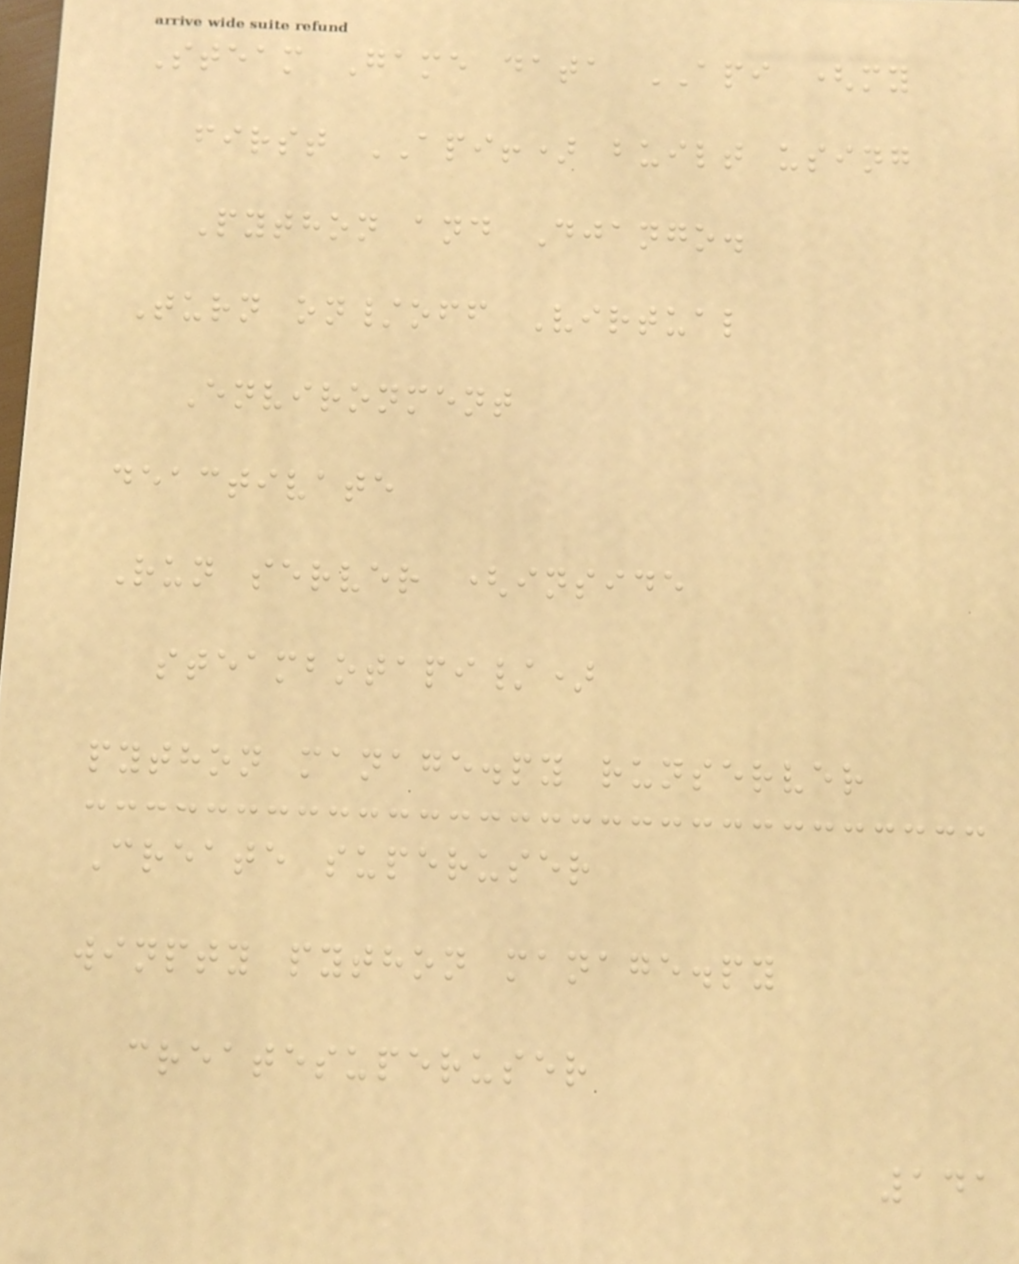Steam Game data API (my
first API!) built using
Python and Django.
Turn on/off Virtual
Environment
deactivate
Run server (inside
steambotapi/)
python manage.py runserver
Create superuser
winpty python manage.py
createsuperuser
141
